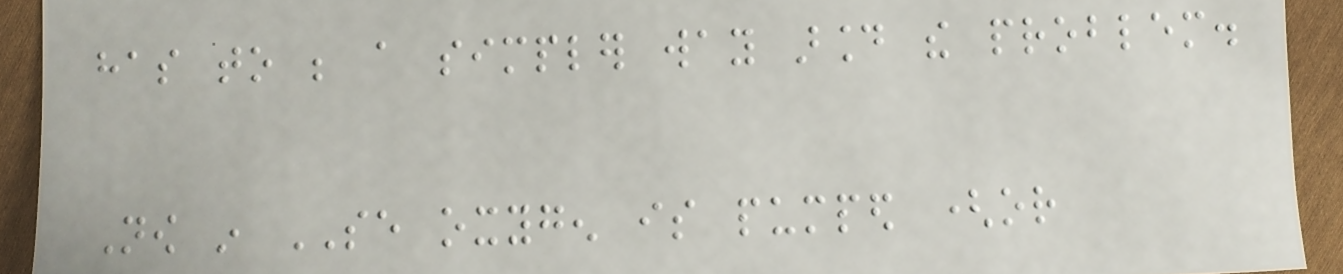has to be a simpler way around the problem.
Now in SE oxygen is pumped (or
